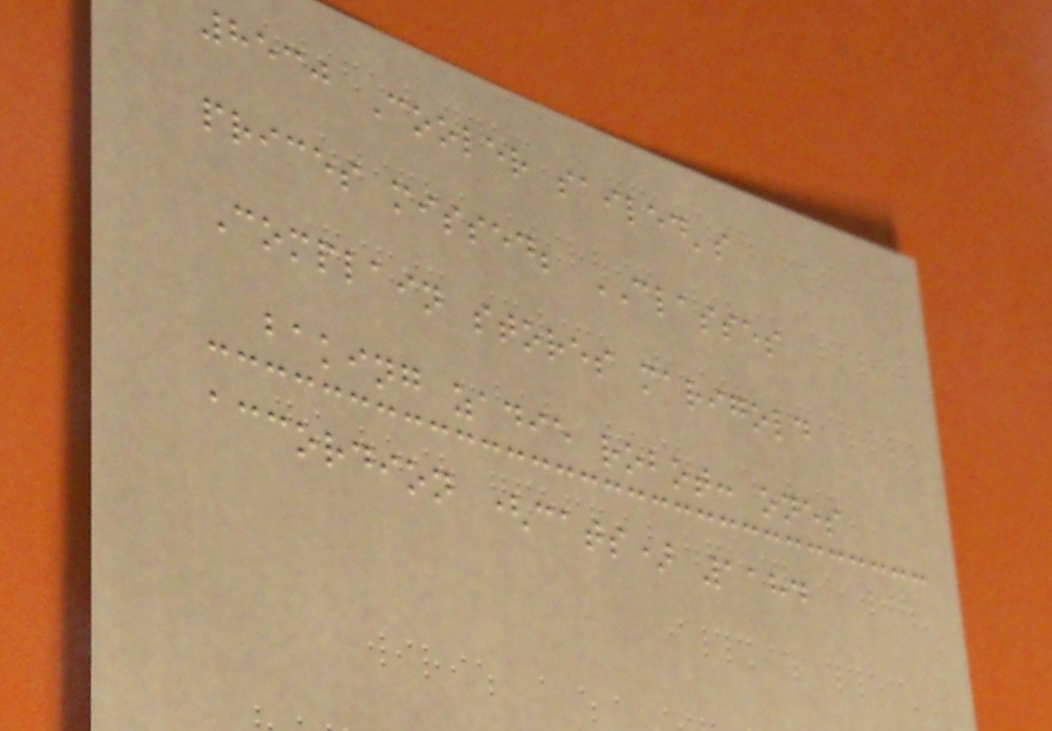8530 Cooler sailed's
prices missed; CLASSES
Complain stores marigold
baking zadie robot: ones
accordion (cats) 1184
